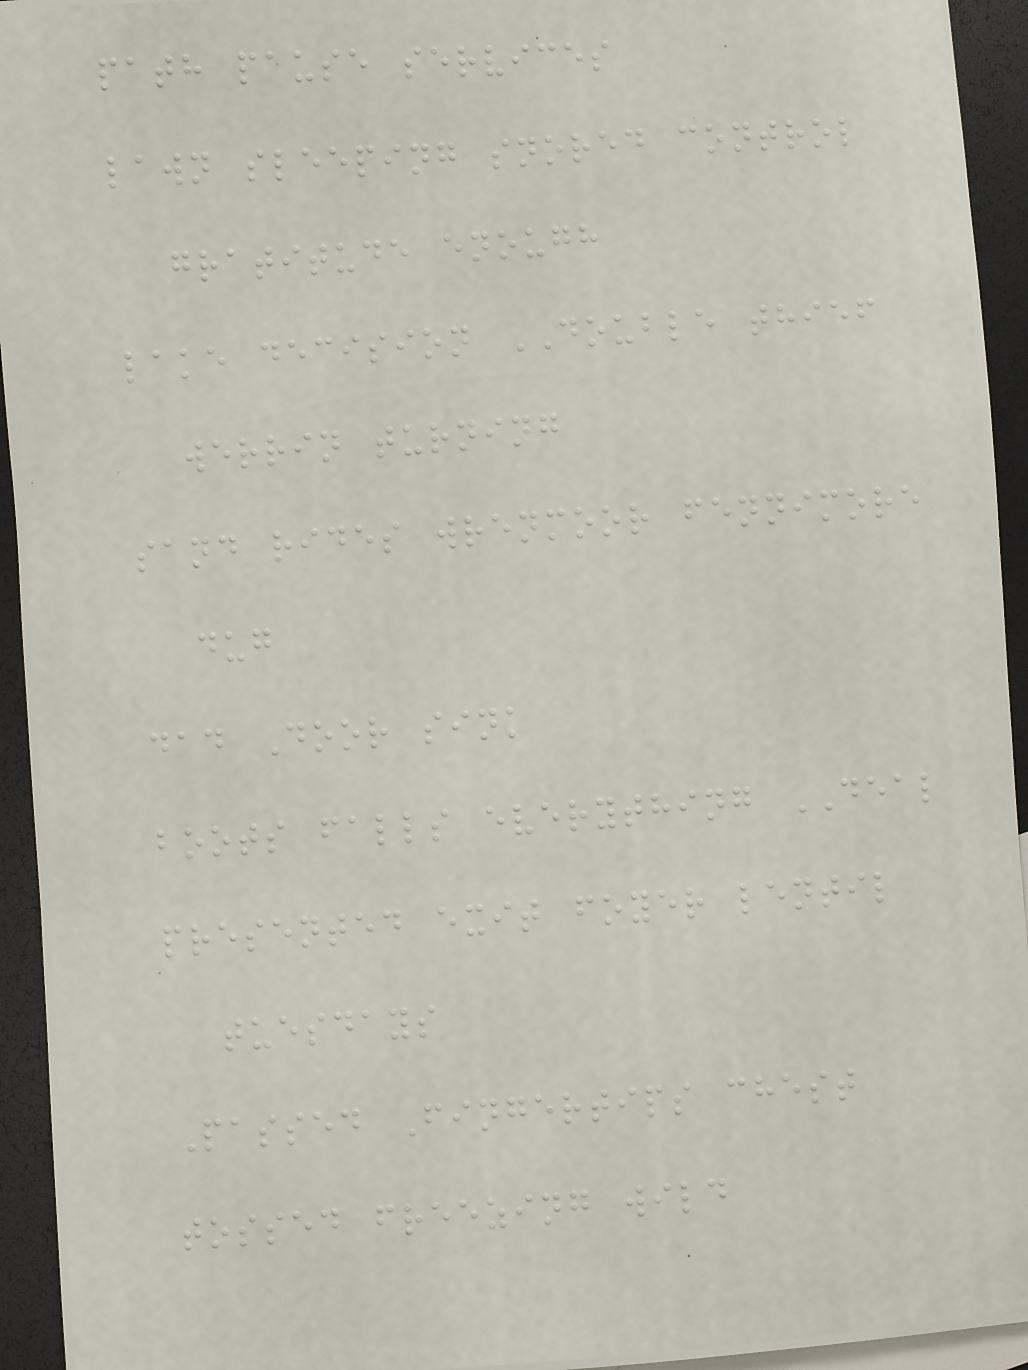path pause services
lawn sleeping snored control
gratitude enough
lake decision DOUBLE thief
werrin turning
sand rides wrenmoor fennimore
dug
dad Door sink
boots falls everything DEAL
presented exit foyer lentil
tuesdays
Passed Fingertips chest
tossed freezing wild
